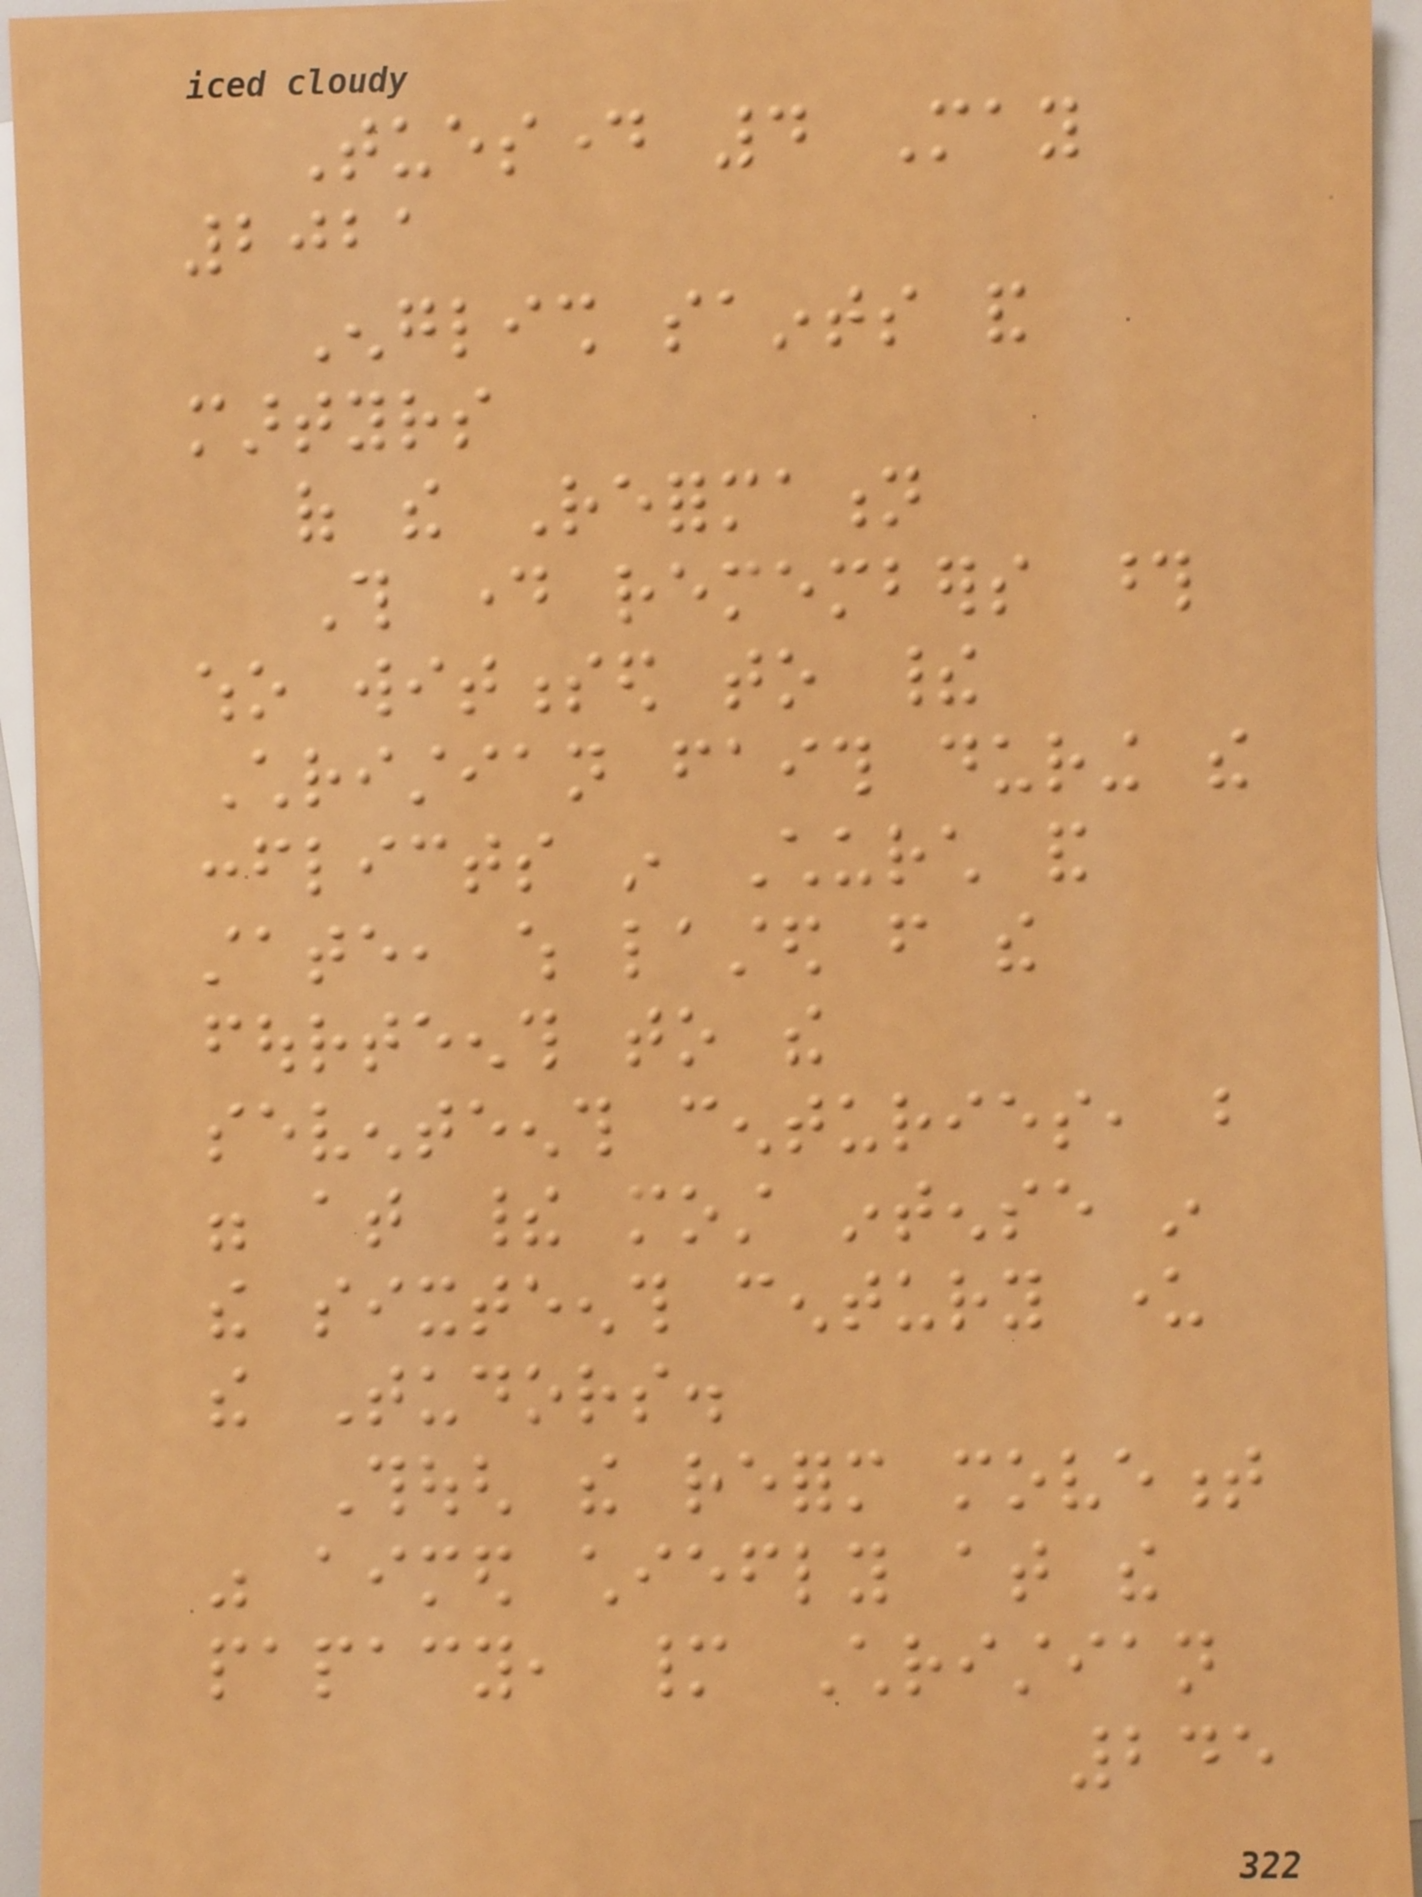Tuesday 4 May
2021
English saints and
martyrs
of the Reformation
This day remembers those
who witnessed to their
Christian faith during the
conflicts in Church and
state, which lasted from the
fourteenth to the
seventeenth centuries, but
were at their most intense in
the sixteenth century under
the Tudors.
Though the reform movement
was aimed chiefly at the
papacy, many Christian
245
